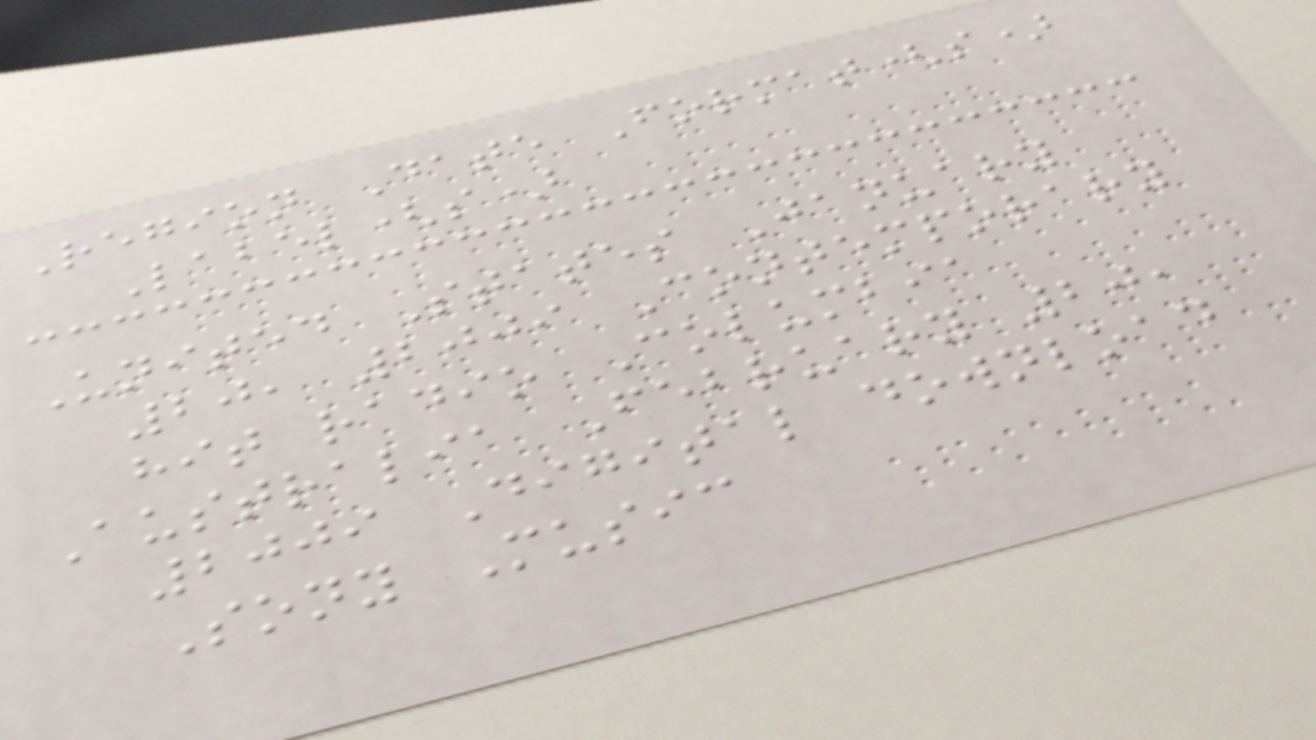Region Date Format(s)
Label(s)
United States January
20, 2009 Contemporary
hit radio Columbia
Australia February 20,
2009 Digital download
Sony Music
